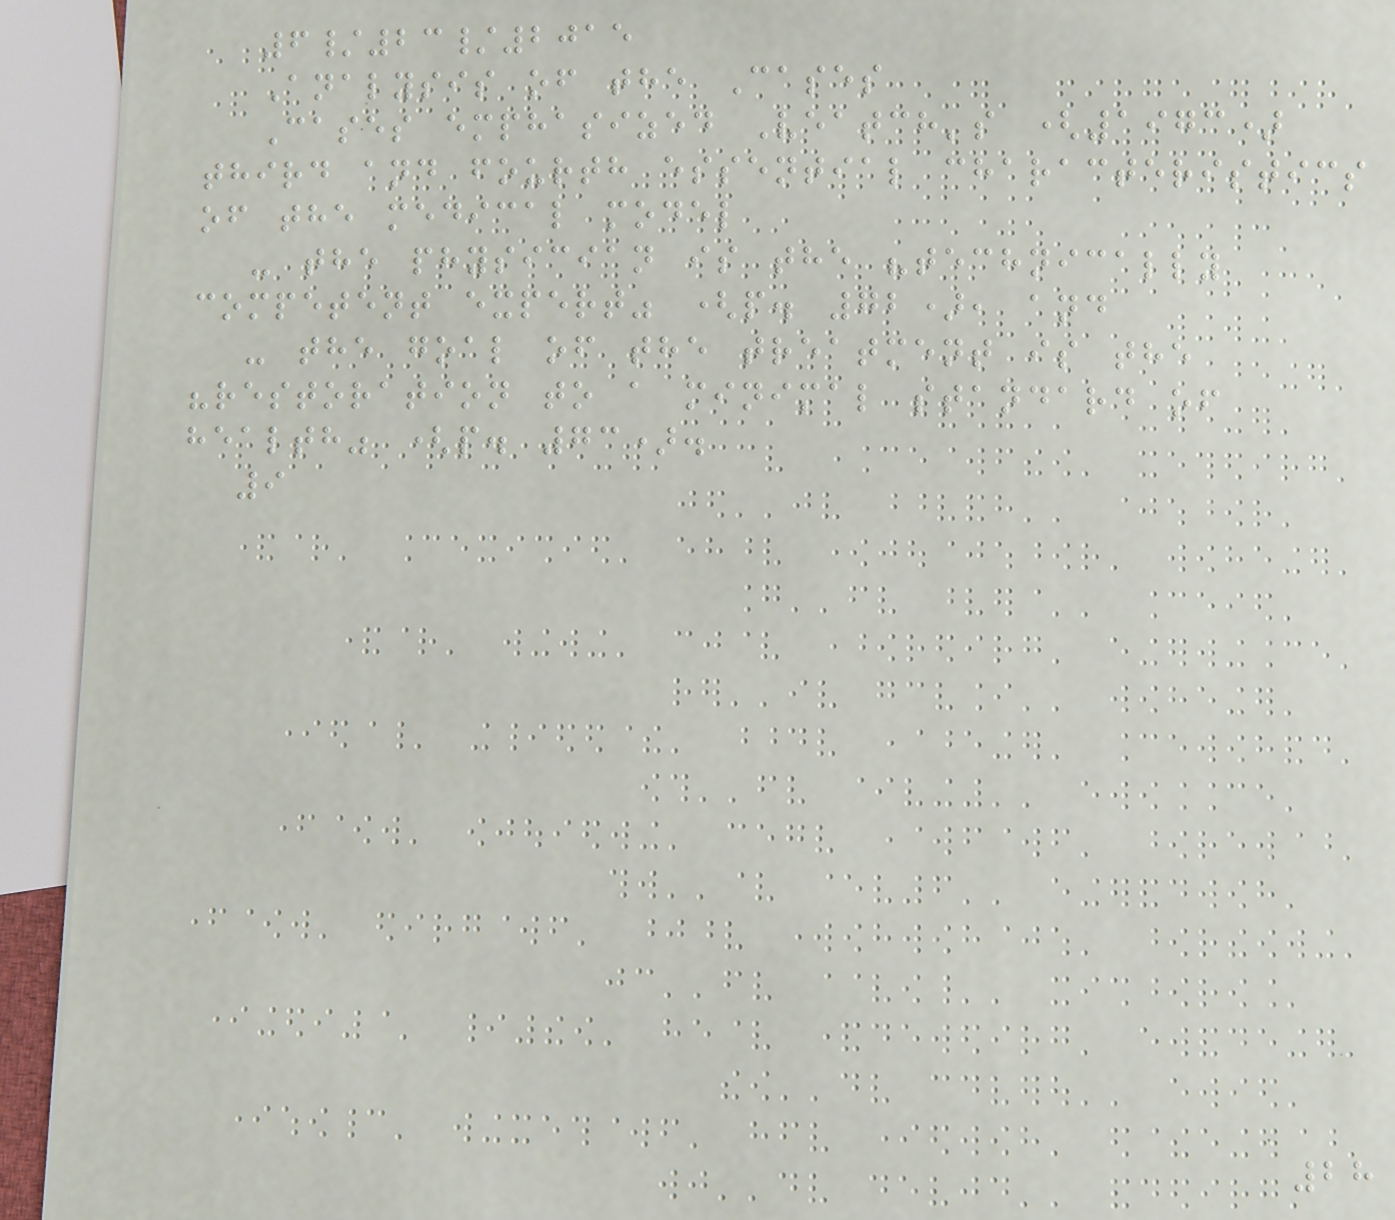6/23/2015
Analysis of the Cases
Cases emphasized Veatch's (1973)
third and fourth essential characteristics
of the medical model
- the physician is the "technically
competent expert" (p. 72), and
- the goal of the treatment is the
"restoration to a minimal standard of
health" (p. 73).
9
28
